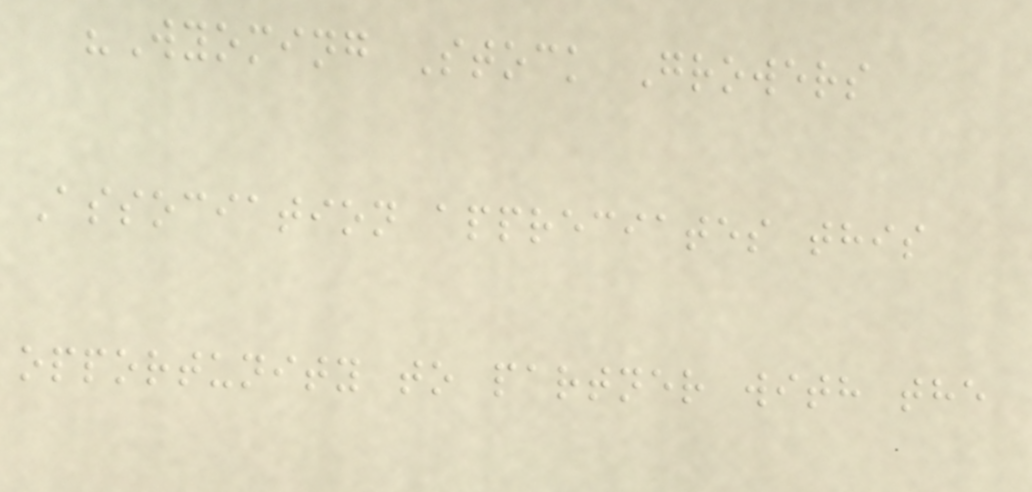"Wyoming Stock Growers
Association appreciates this
opportunity to partner with the
